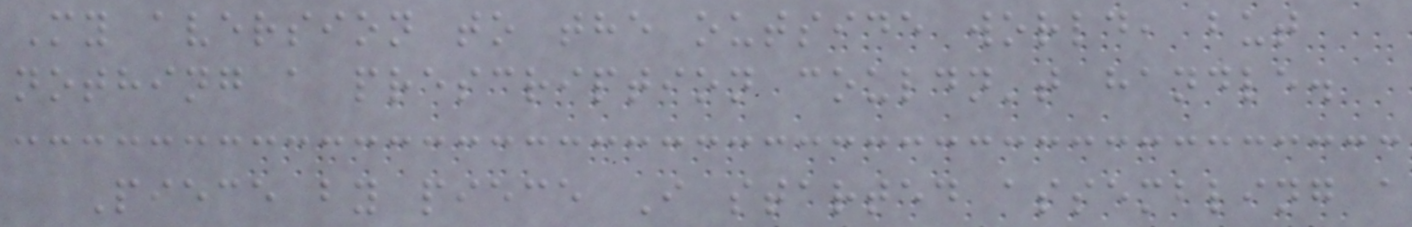My aversion to the outside world, but
nothing a prescription couldn't handle.
Piece by piece I started assembling a
